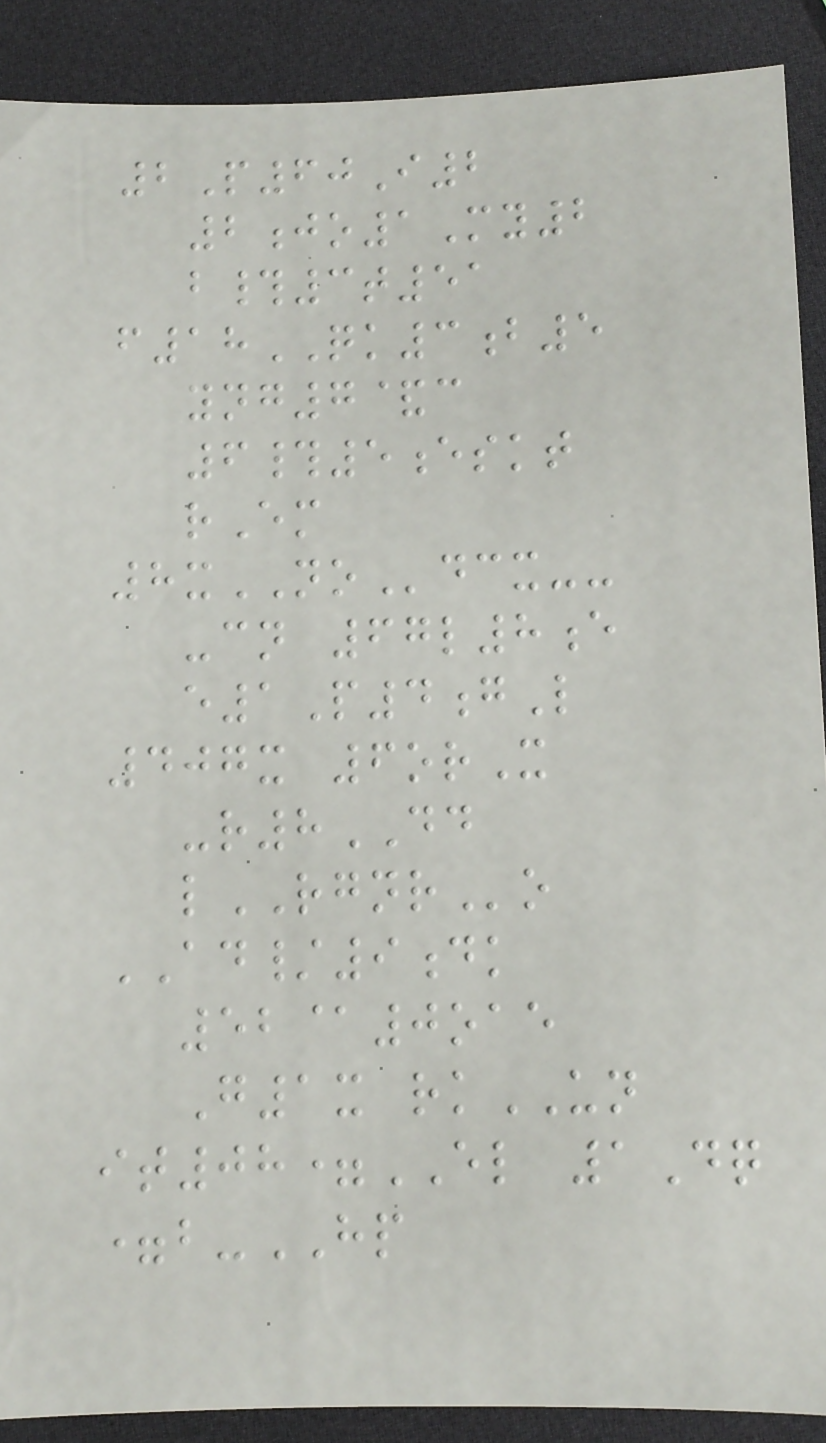2P60I2
2jo1My2
b#3t51
f18QK3b5
yng7&c
6#5eskt
rEm
8xNOdcx--
-cn 67l8e
e1P4gL
407x 6orX
-r8DD
lRGNRo
AD/9dk
52@0oae
G1x rkUN
it08=EL 1Dq
=b-HP
